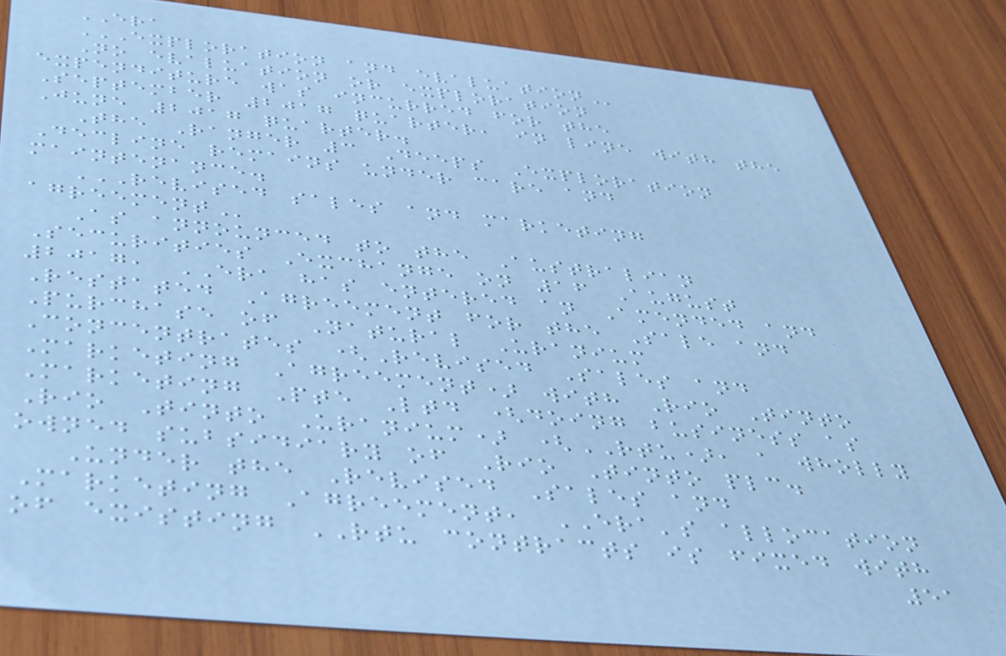ERA
EXPLORATION AND EVALUATION
No evaluation or exploration
expenditure was incurred for the
September 2017 quarter, in line with the
June 2017 quarter.
The Ranger 3 Deeps Exploration
Decline remains under care and
maintenance.
REVISED SALES AND MARKETING
AGREEMENT
As announced to the Australian
Securities Exchange on 16 August
2017, ERA has entered an Amended and
Restated Agreement for the Sale and
Purchase of Natural Uranium
Concentrates (Revised Sales and
Marketing Agreement) with Rio Tinto
Marketing Pte Ltd (doing business as
Rio Tinto Uranium) (RTU), a wholly
owned subsidiary of Rio Tinto plc.
Under the Revised Sales and
Marketing Agreement, ERA's allocation
of existing RTU contracts is fixed with
51
